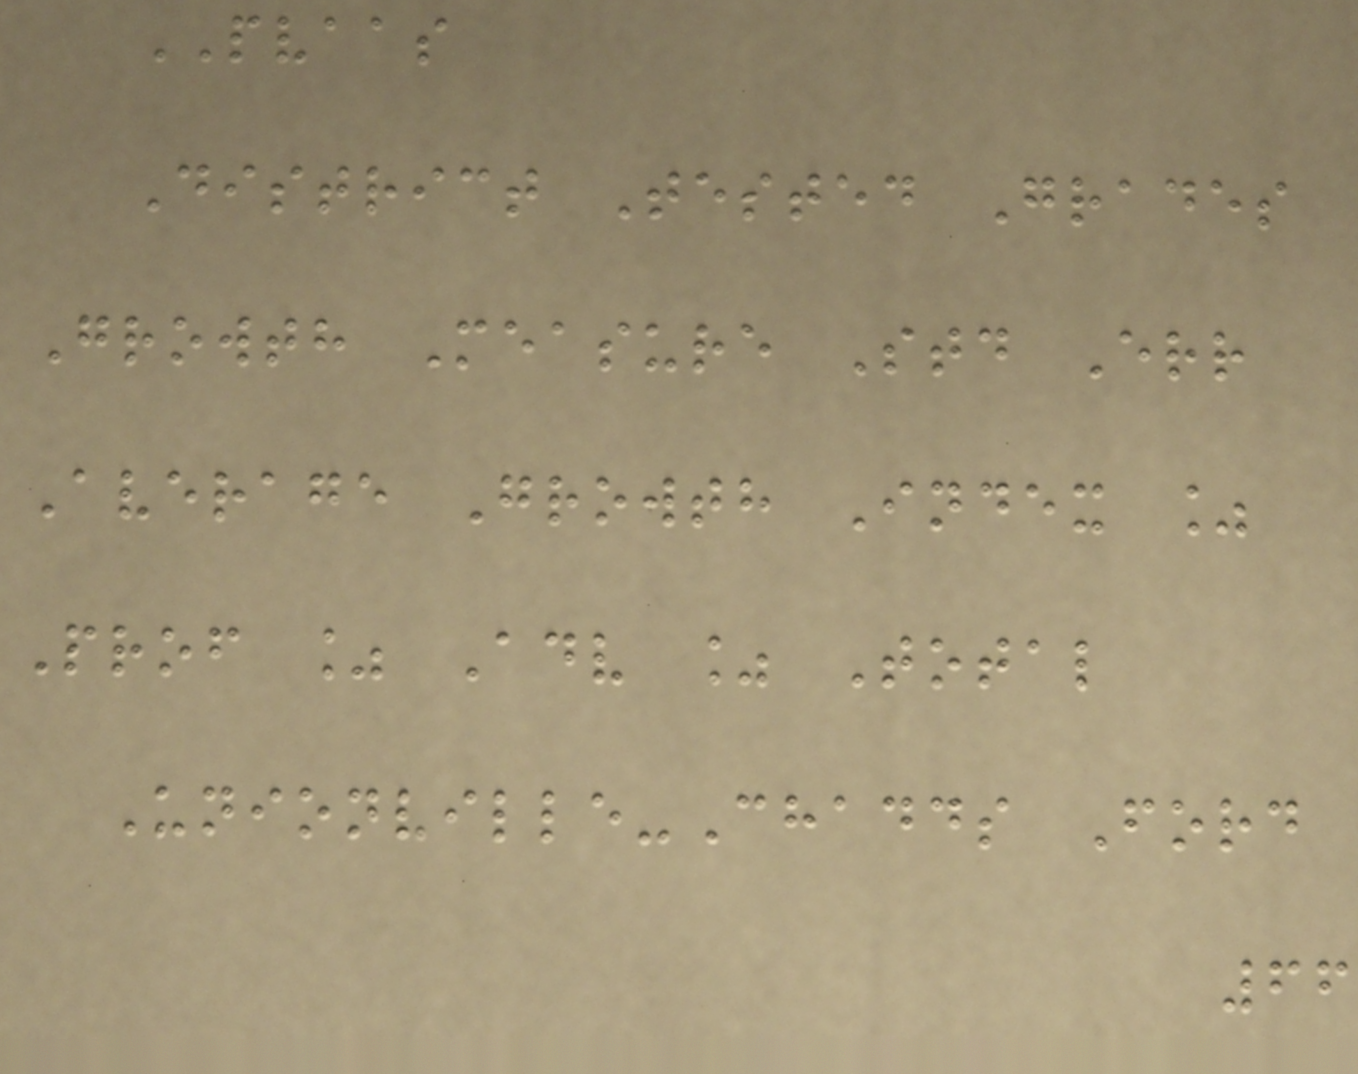PVAAS
District Tested Grades
Growth Measure Std Err
Average Growth Index %
Prof % Adv % Total
Unionville-Chadds Ford
66
